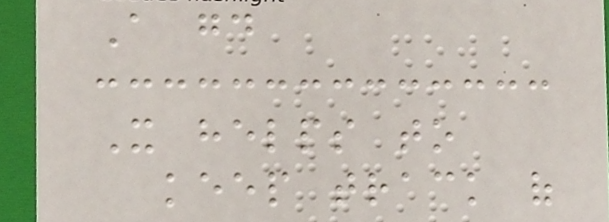A good
It helps to
keep track of
